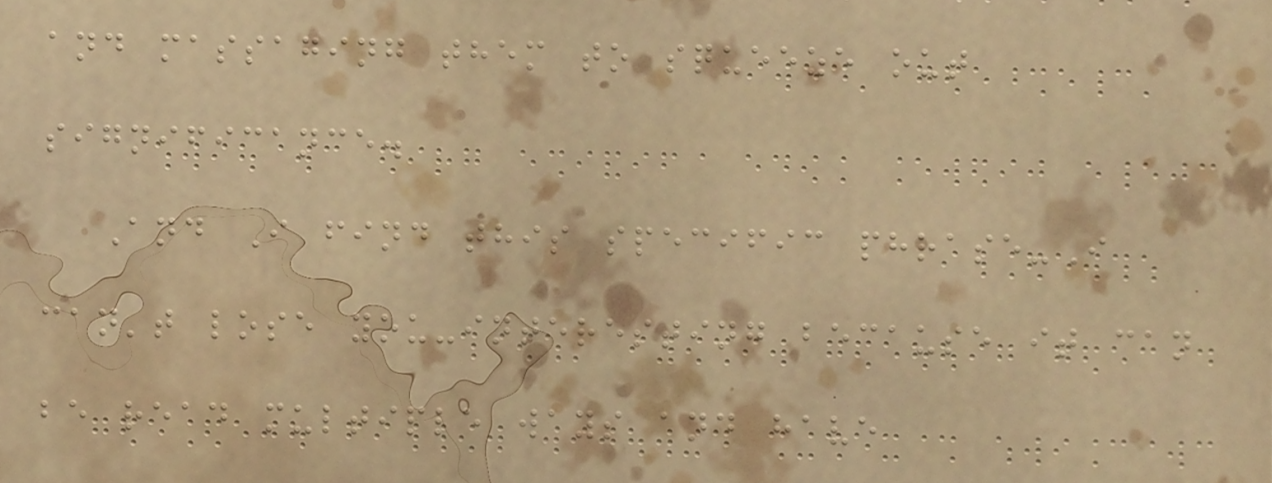and massaging them to squeeze out
significance.
And I find this specific phrase-I
can't lose you-interesting because it can
be read multiple ways and have
